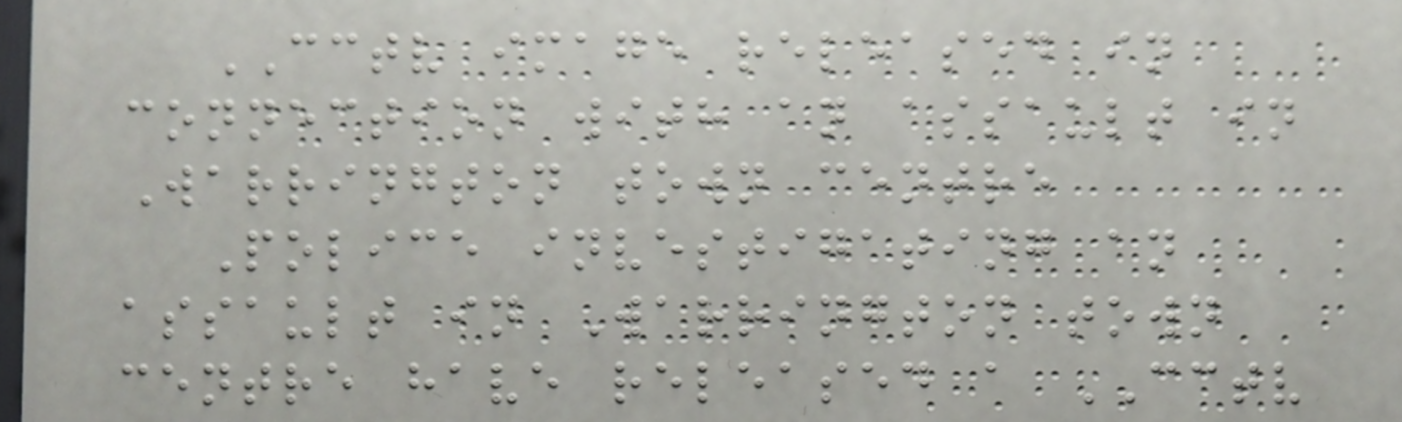CCTV image released in
connection with an assault in
Warrington town centre
Police investigating an
assault in Warrington town
centre have released a CCTV
